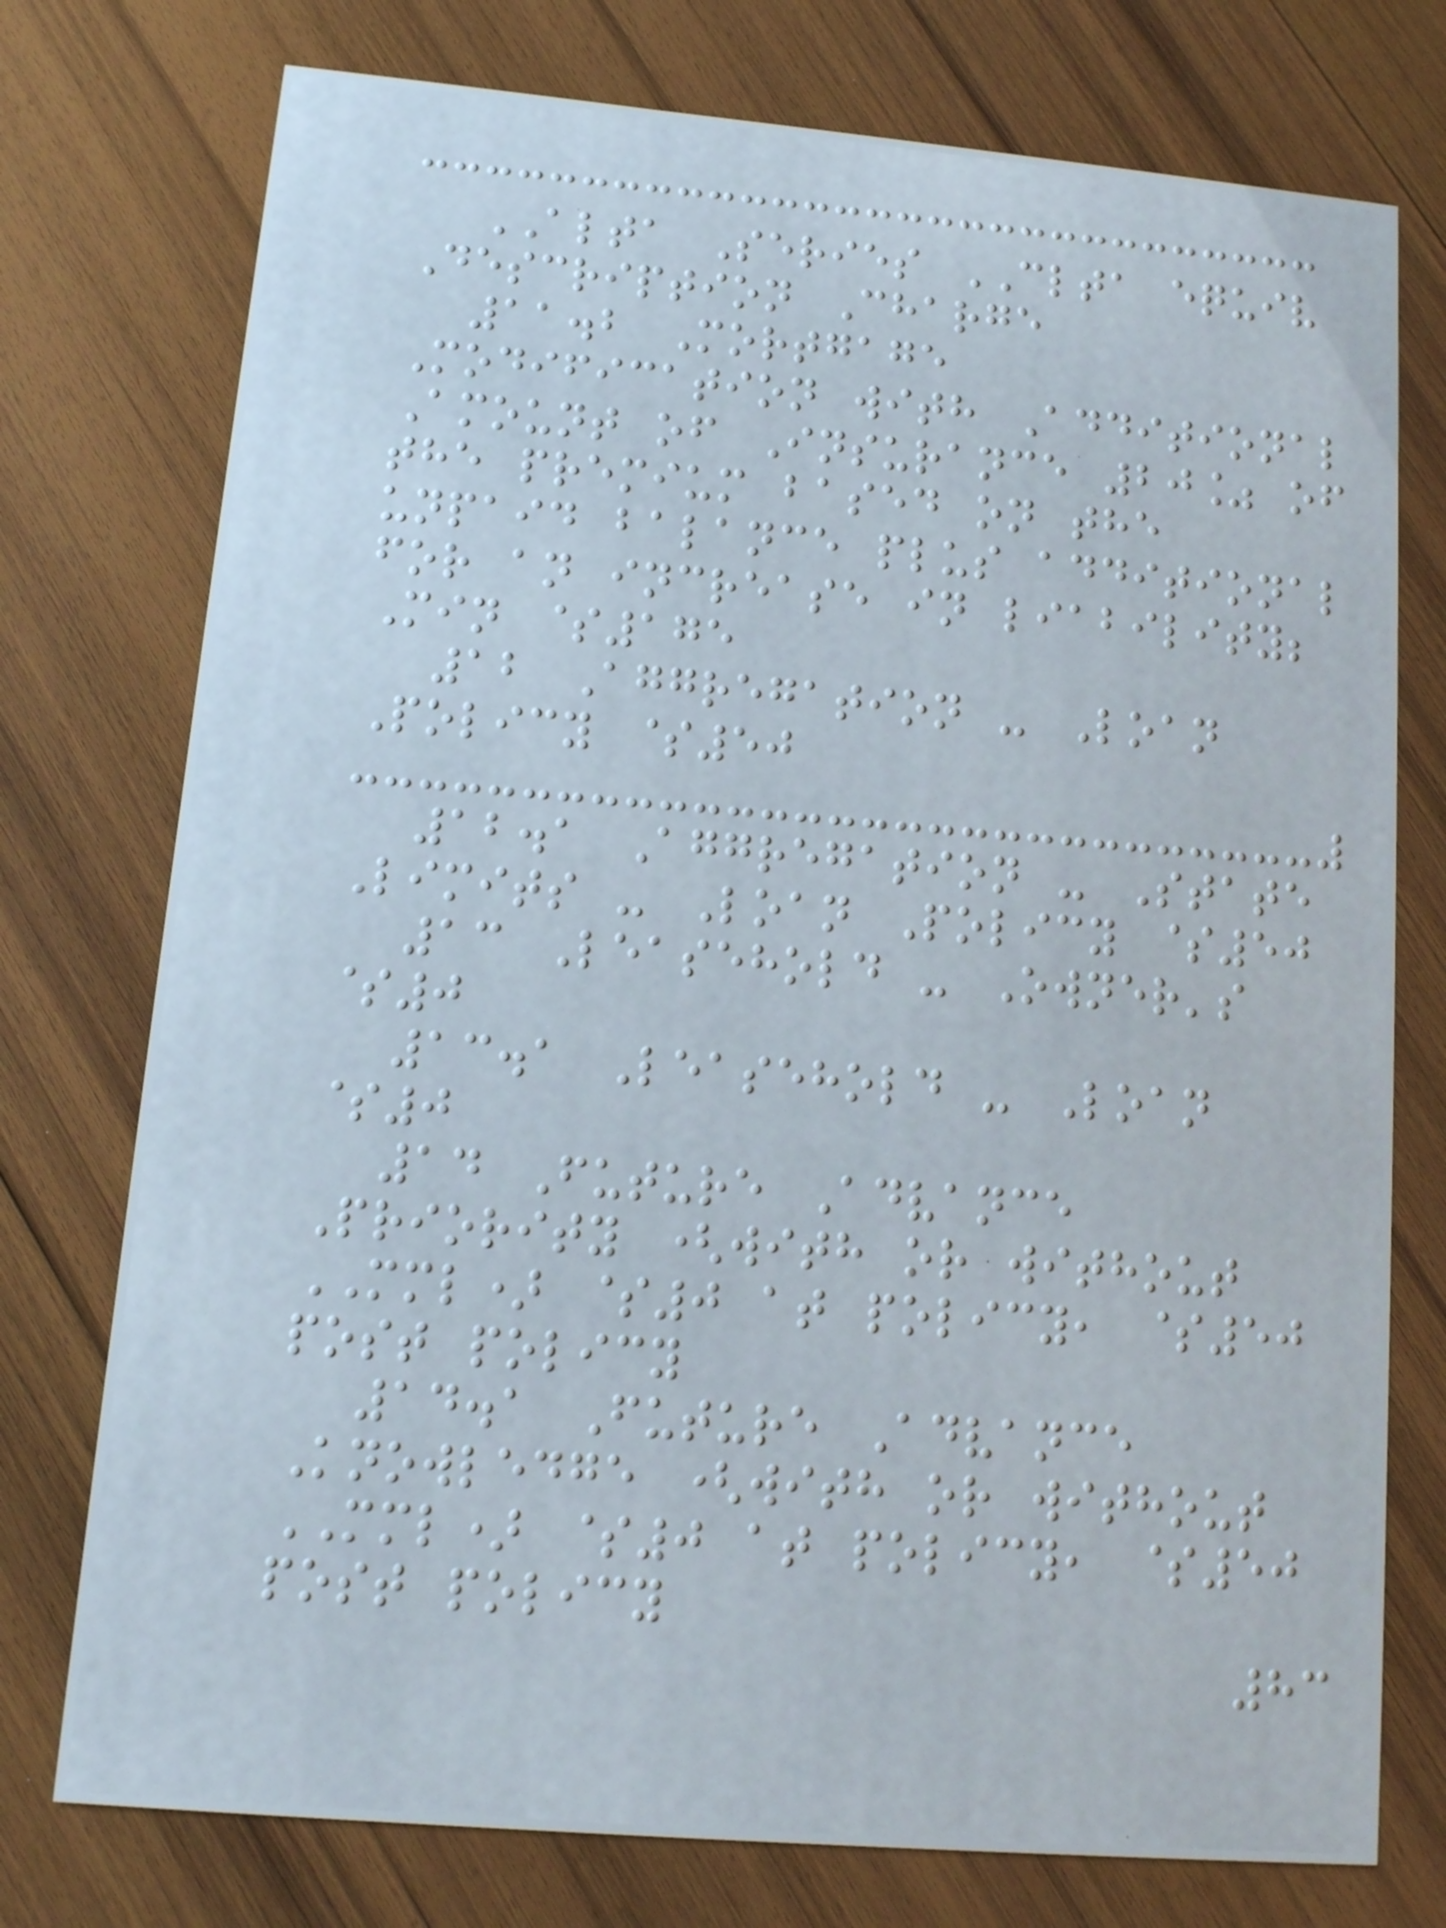ALTA Series CLTA equiv
Description Charge
11.2 Mortgage
Modification with Additional
Amount of Insurance 20% of
the premium based on the
unpaid balance plus additional
for an increase in liability;
Min $175
12 Aggregation - Loan
Policy $50
12.1 Aggregation - State
Limits - Loan Policy $50
13 Leasehold - Owner's
$0
13.1 Leasehold - Loan
$0
14 Future Advance
Priority (with or without
MML) $0 at policy, $50
post policy
14.1 Future Advance
Knowledge (with or without
MML) $0 at policy, $50
post policy
83
